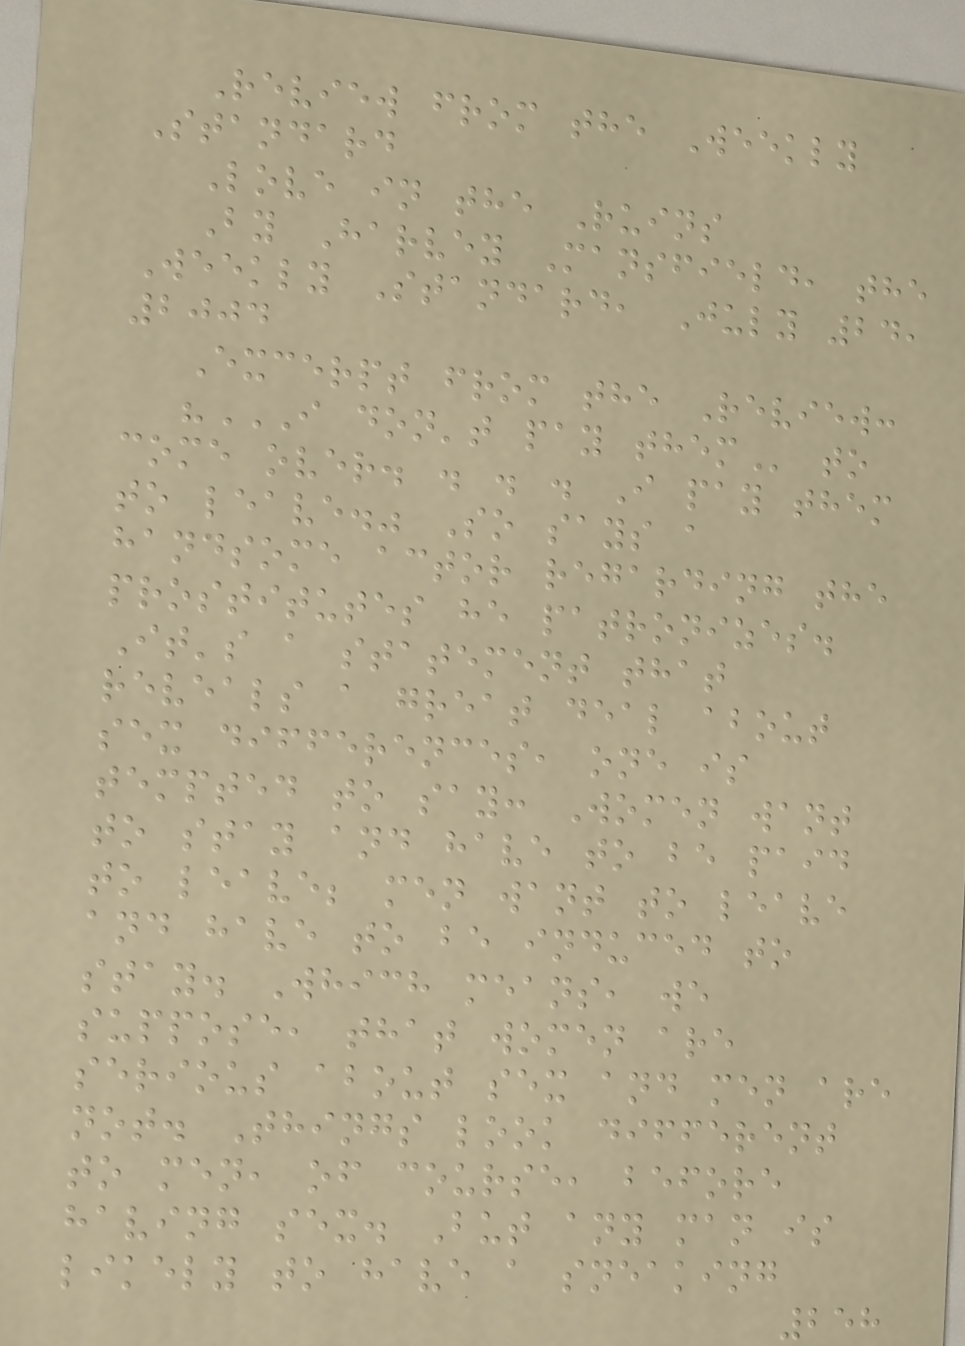Review from the Weekly
Standard
Love in the Ruins
By Harvey Mansfield, the
Weekly Standard, July 24,
2004
Excerpt from the Review:
"I DON'T PAY THEM to
come over. . . . I pay them
to leave." So says a
handsome actor regarding the
prostitutes he patronizes.
It's a statement that
reveals a great deal about
sex differences, one is
tempted to say: Women want
to stay and have to be paid
to leave; men want to leave
and have to be induced to
stay. Which means, we
suppose, that women are
serious about sex and men are
not. Things look different
to men, of course, before
having sex. But any man is
likely to have a sneaking
258
